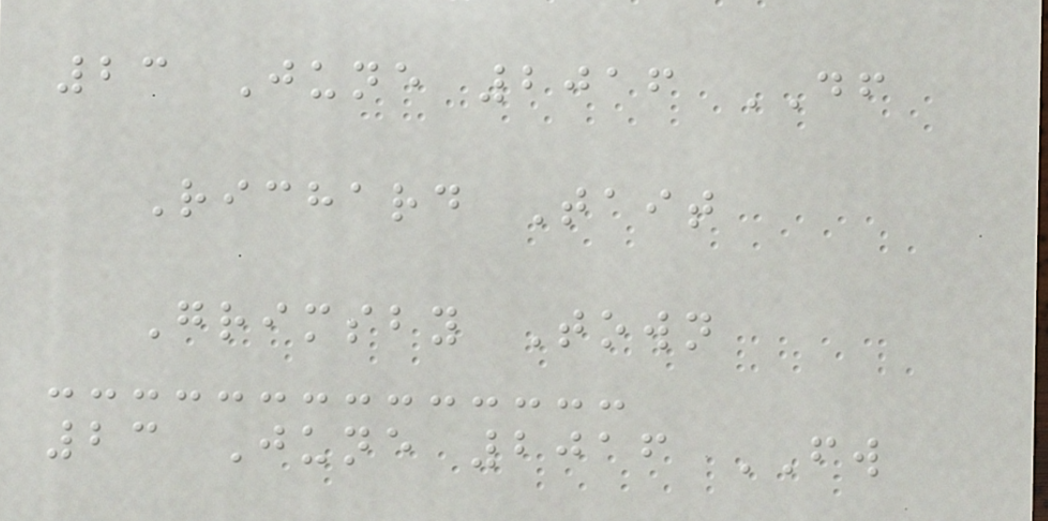23 June 2016 DF
Richard Tait
Grimsby Town
23 June 2016 FW
